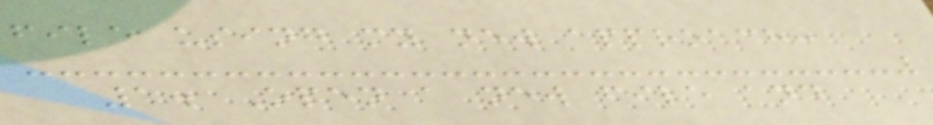file using my new approach:
1. Open a new file and
